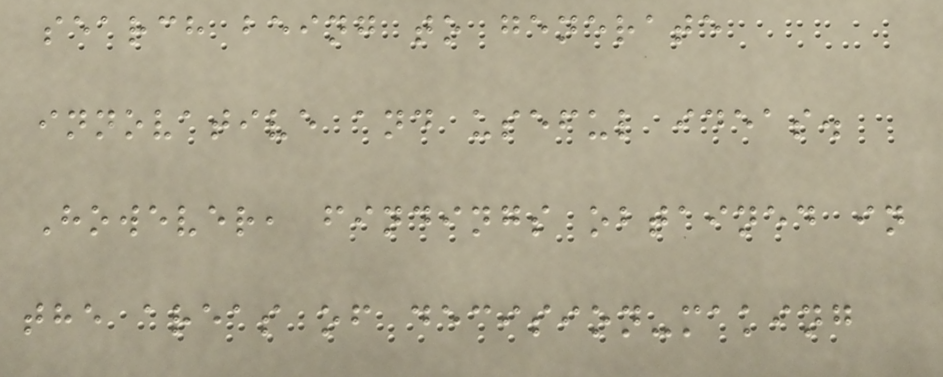search being to generate
innovative and useful ideas.
However, findings obtained in
the areas of decision-making
